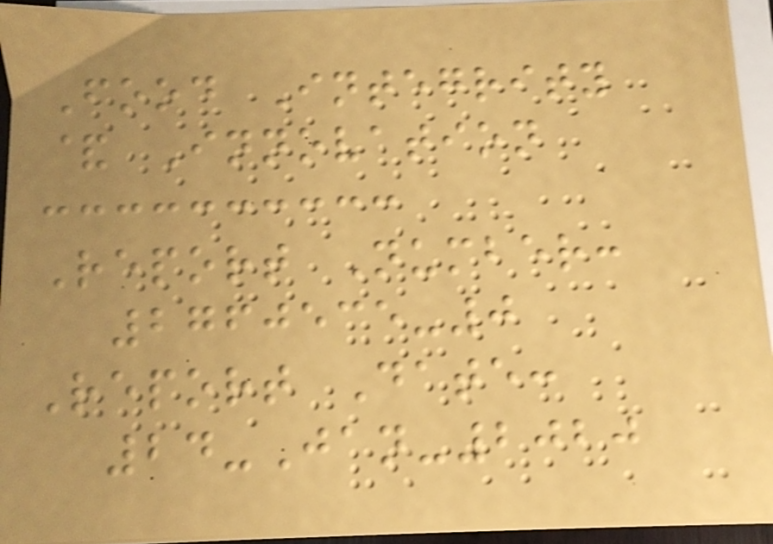Food Integrity
& Innovation
Report Number:
2760535-0
Report Date:
24-Jan-2020
